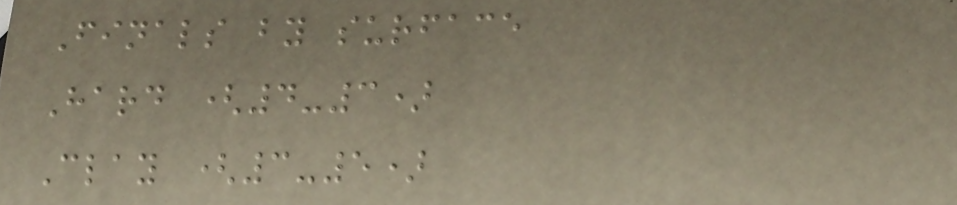Finals by surface
Hard (4-3)
Clay (3-5)
